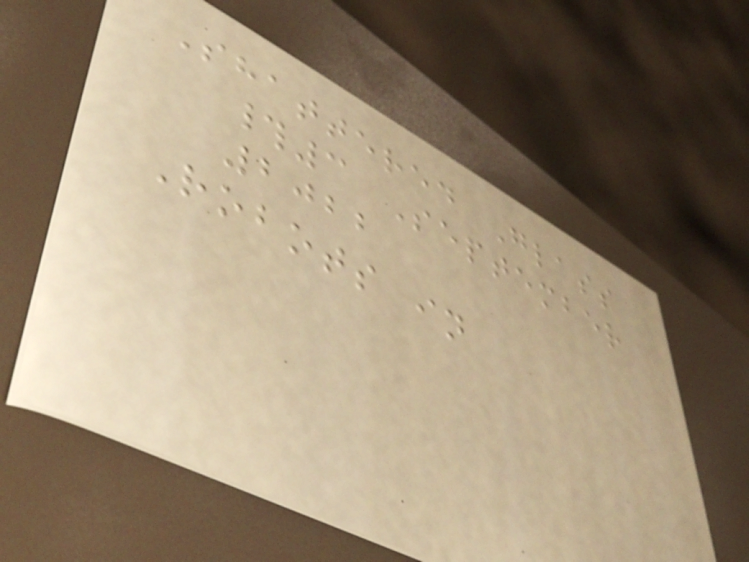Shattered Glass
#3 September
2022
Robots in
